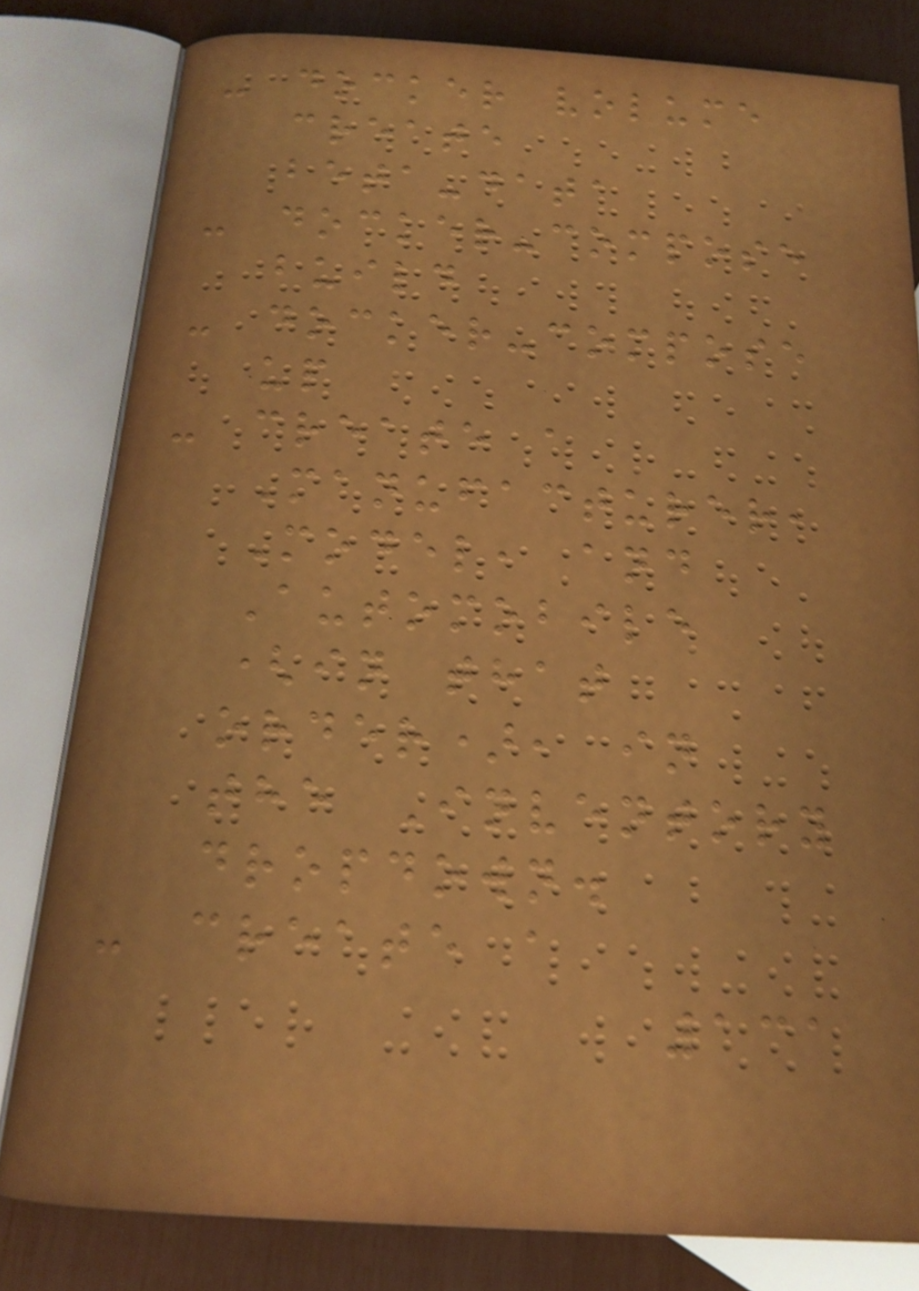- docker volume
create
beta-data
- docker-compose
build
- docker-compose
up
- create a
Manufacturer,
Model, and
Automobile
(in that
order), in
the Inventory
dropdown.
- create a
131
